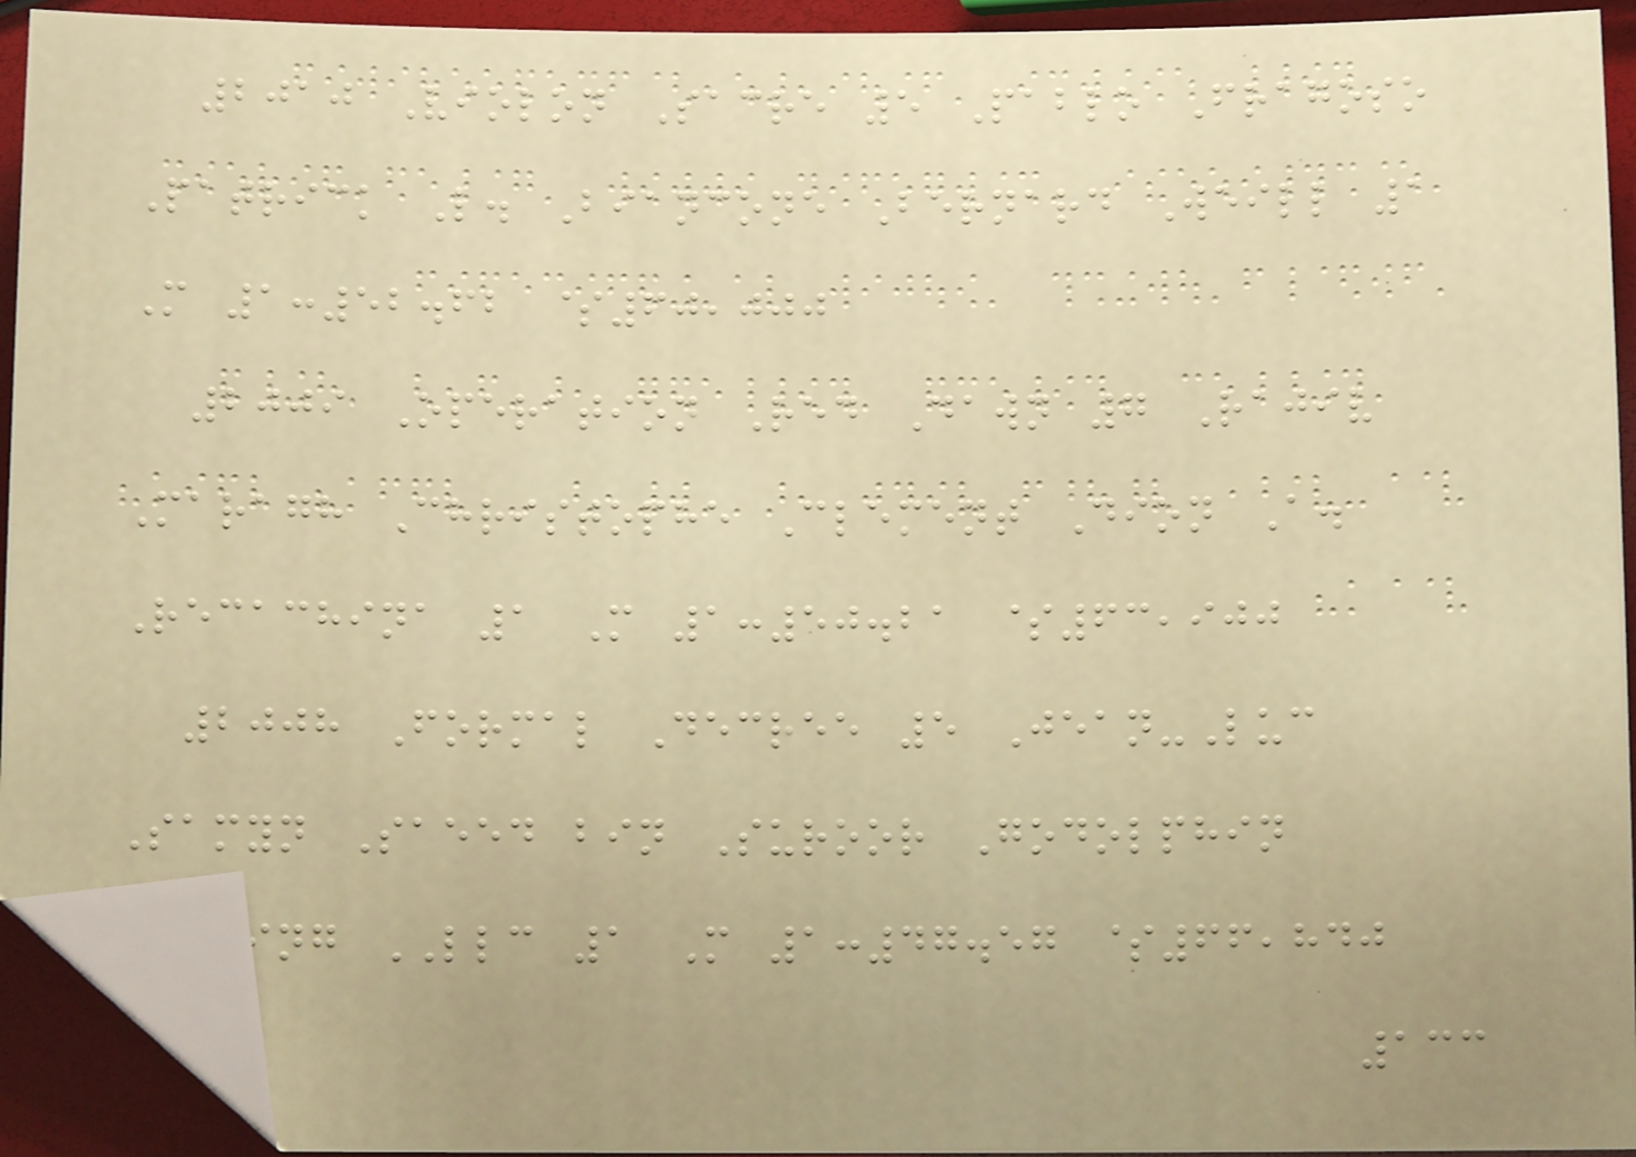2010 Violon Sacre 5 Pablo Fragoso
Patrick L. Biancone Bernard Weill 1
M 1:52.62 $60,000
2009 Operation Red Dawn 7 Rajiv
Maragh Christophe Clement Dion A.
Recachina 1 M 1:50.21 $63,900
2008 Formal Decree 5 Jean-Luc
Samyn Saeed bin Suroor Godolphin
Racing LLC 1 M 1:47.57 $66,840
133
